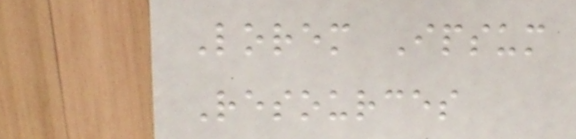Lorem Ipsum
Resources
